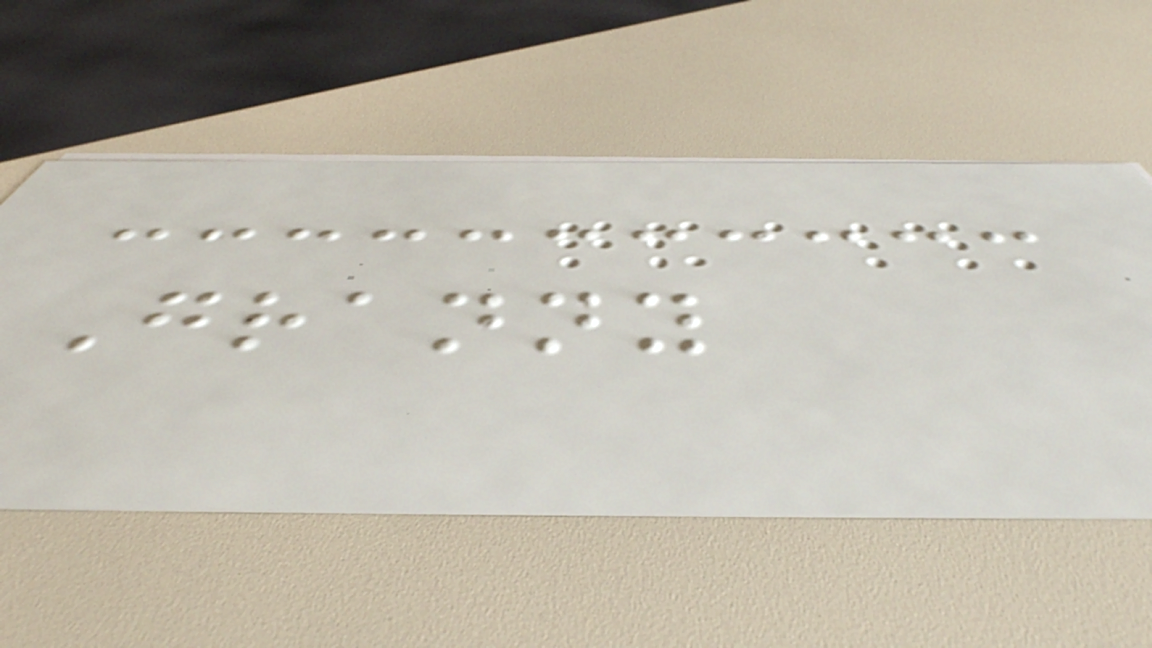Granny
